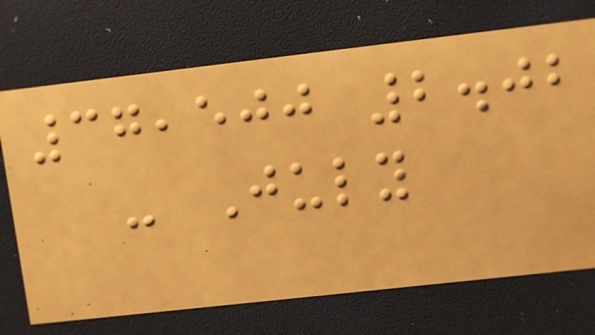37,500 2.02
- July
